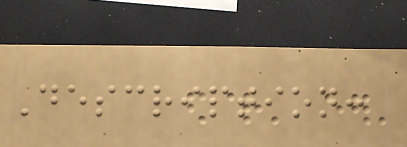Description:
